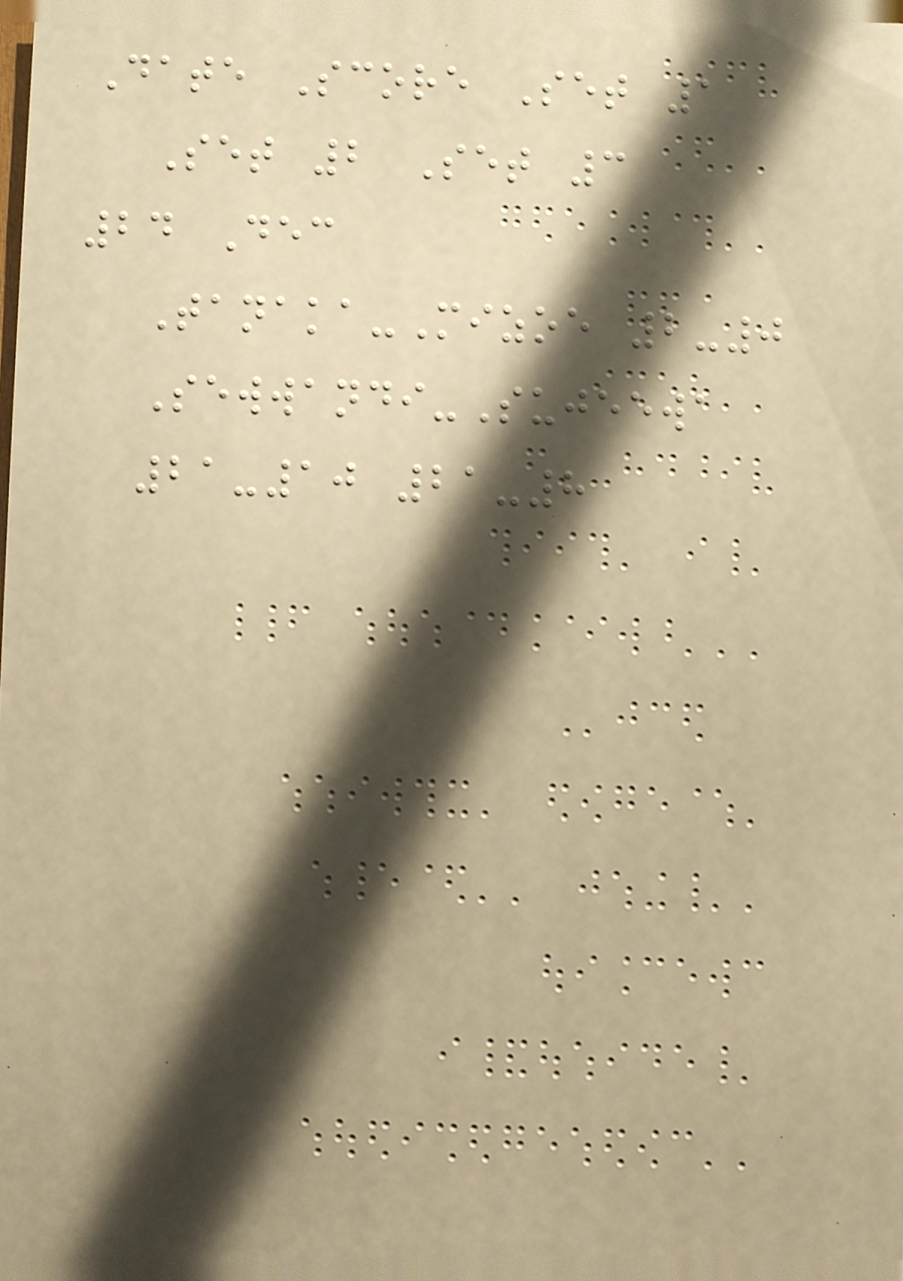Date Score Set 1
Set 2 Set 3
24 Dec
Tanaka-Mizoe 2-0
Sewwandi-Sujeewa
21-10 21-8
